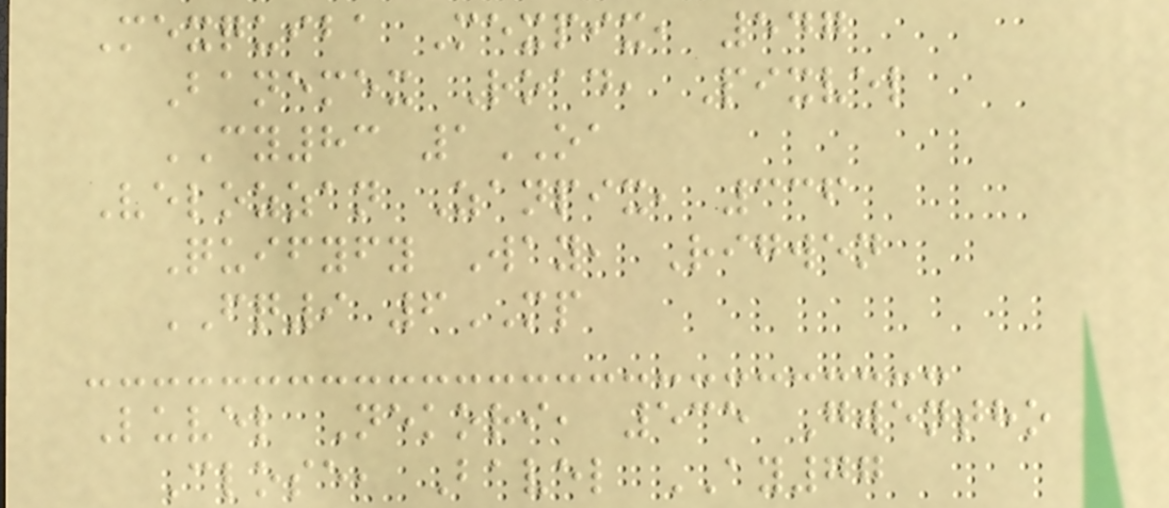Mexquiba Mexpix, 547
Banemex Road, Pixvel
CY83 1OA
Velozzan Zanpix, 336
Quifyfy Way, Rigwen
FQ9 6MP
Luvel Nekori, 535 Gwentho
Close, Bavel AY77
